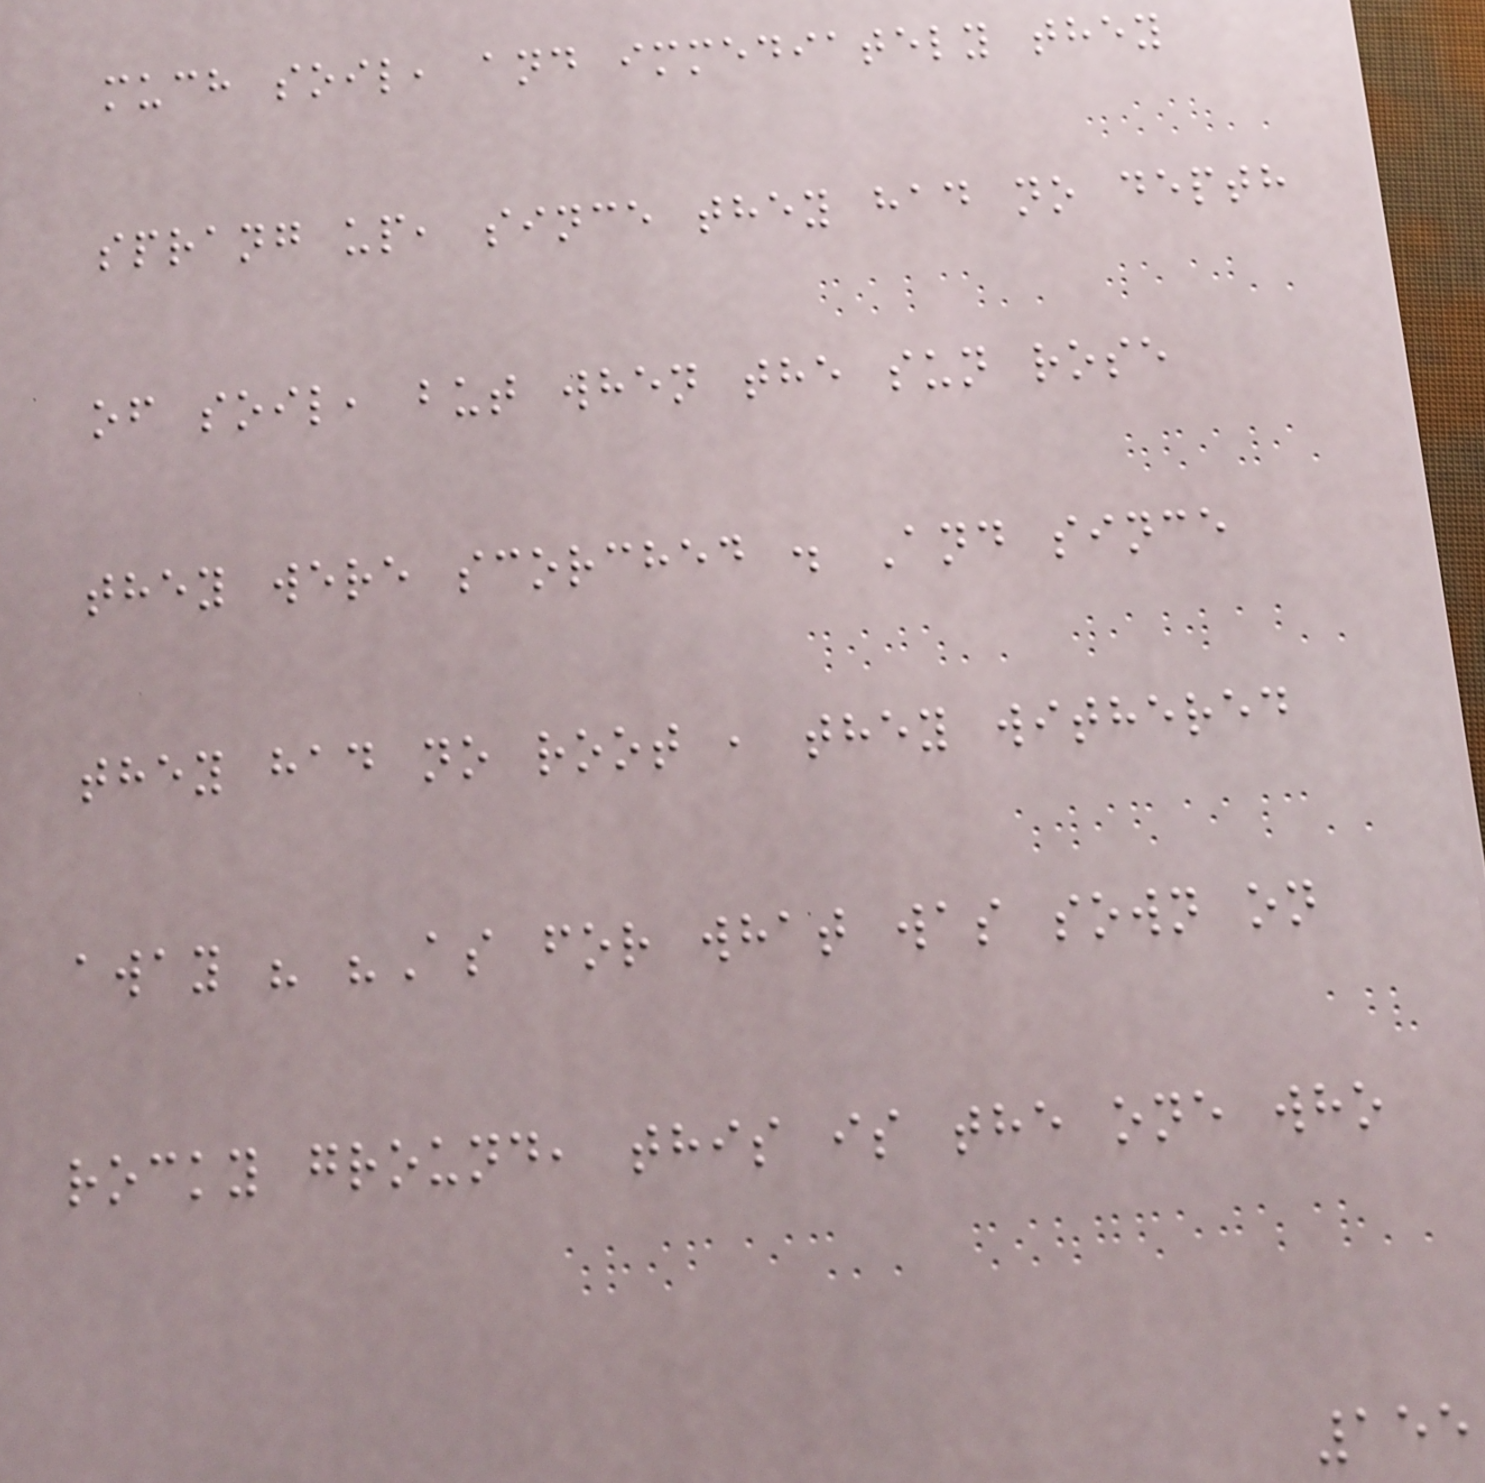much soil, and immediately they
sprang up, since they had no depth
of soil, but when the sun rose
they were scorched . And since
they had no root , they withered
away " "As for what was sown on
rocky ground, this is the one who
155
